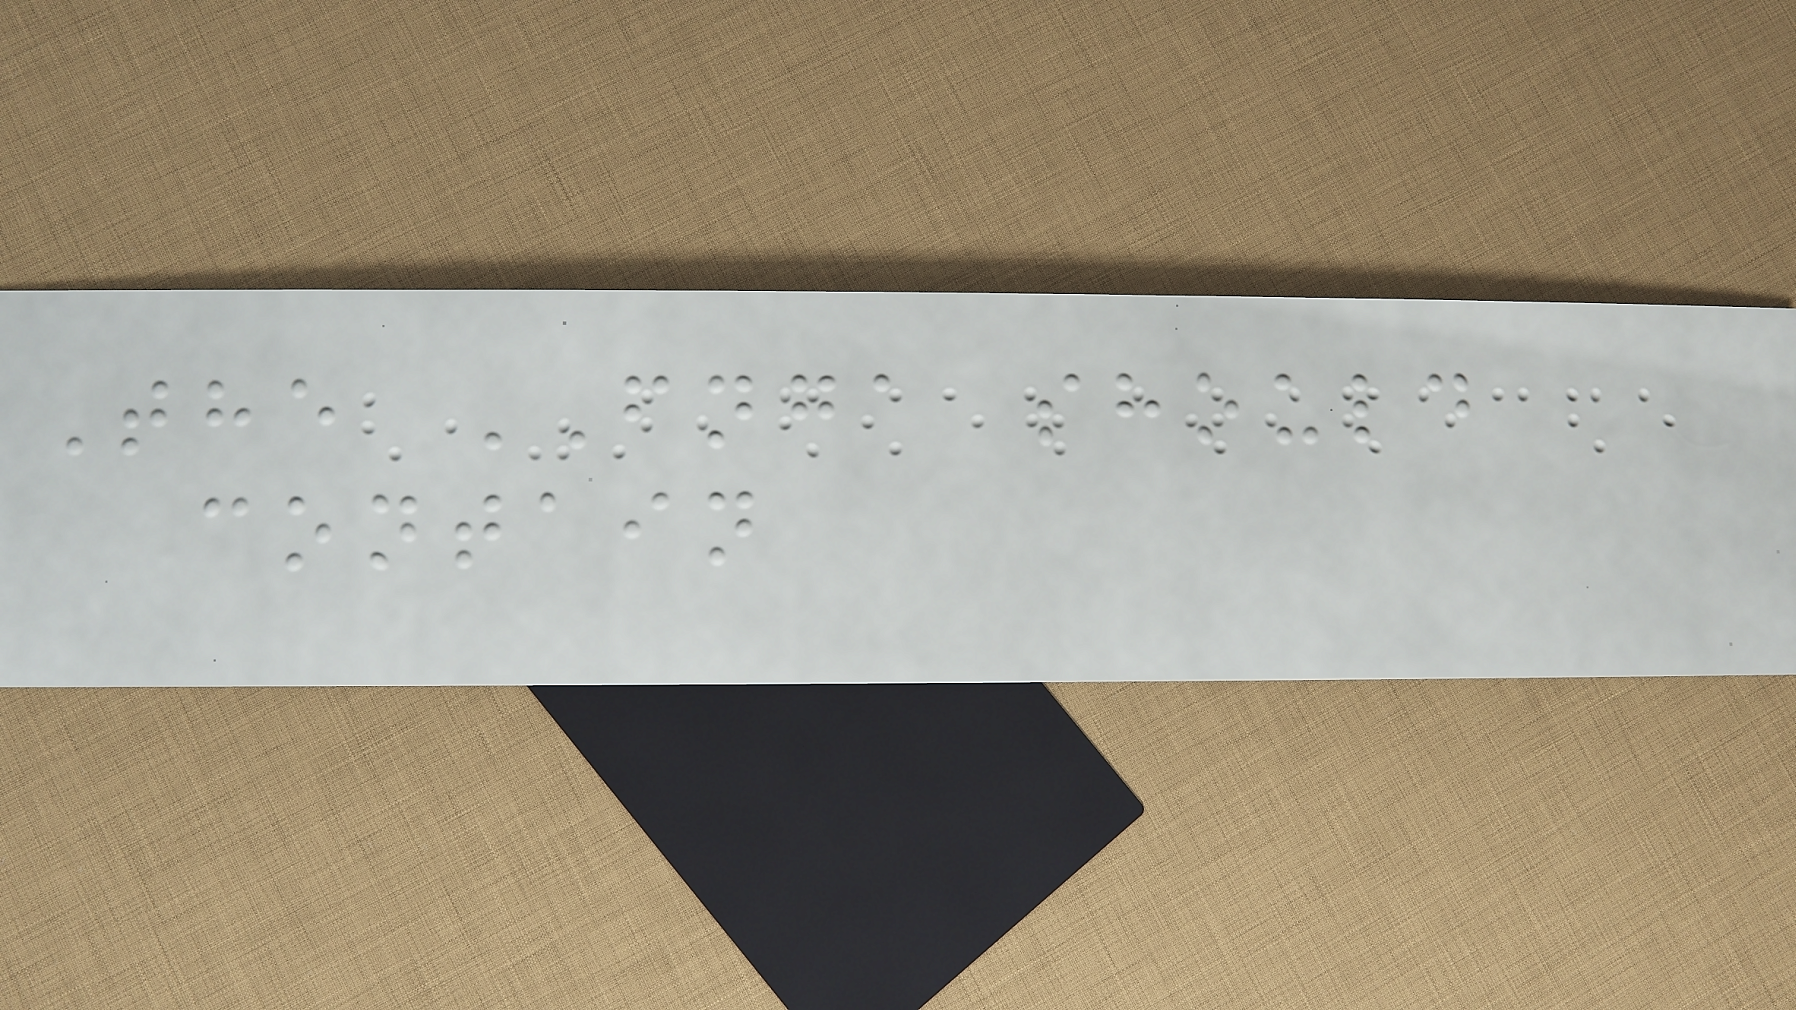The FNGA should
contain
